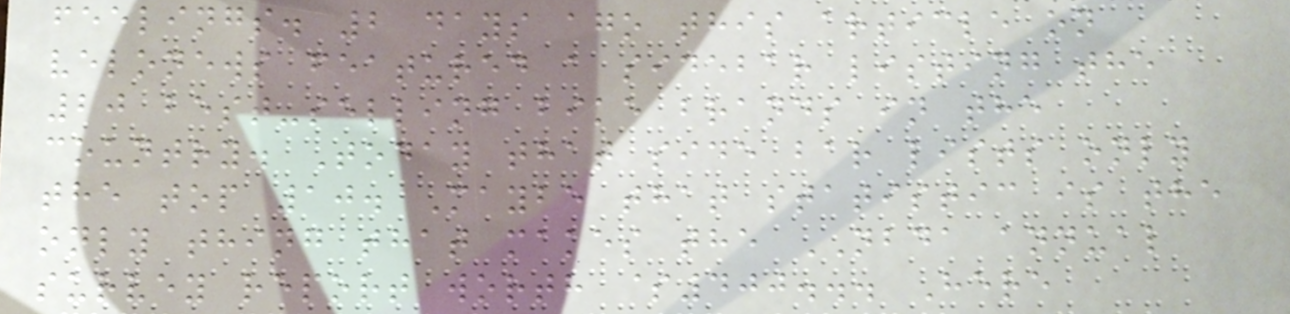feelings. 2 days ago this article on
velonews featured a sidebar listing the
20 best-selling bike brands in the
country. Today that side bar lists only
the top 10. Maybe that statistic is the
only thing that makes the NBDA annual
survey report worth $400... Here
